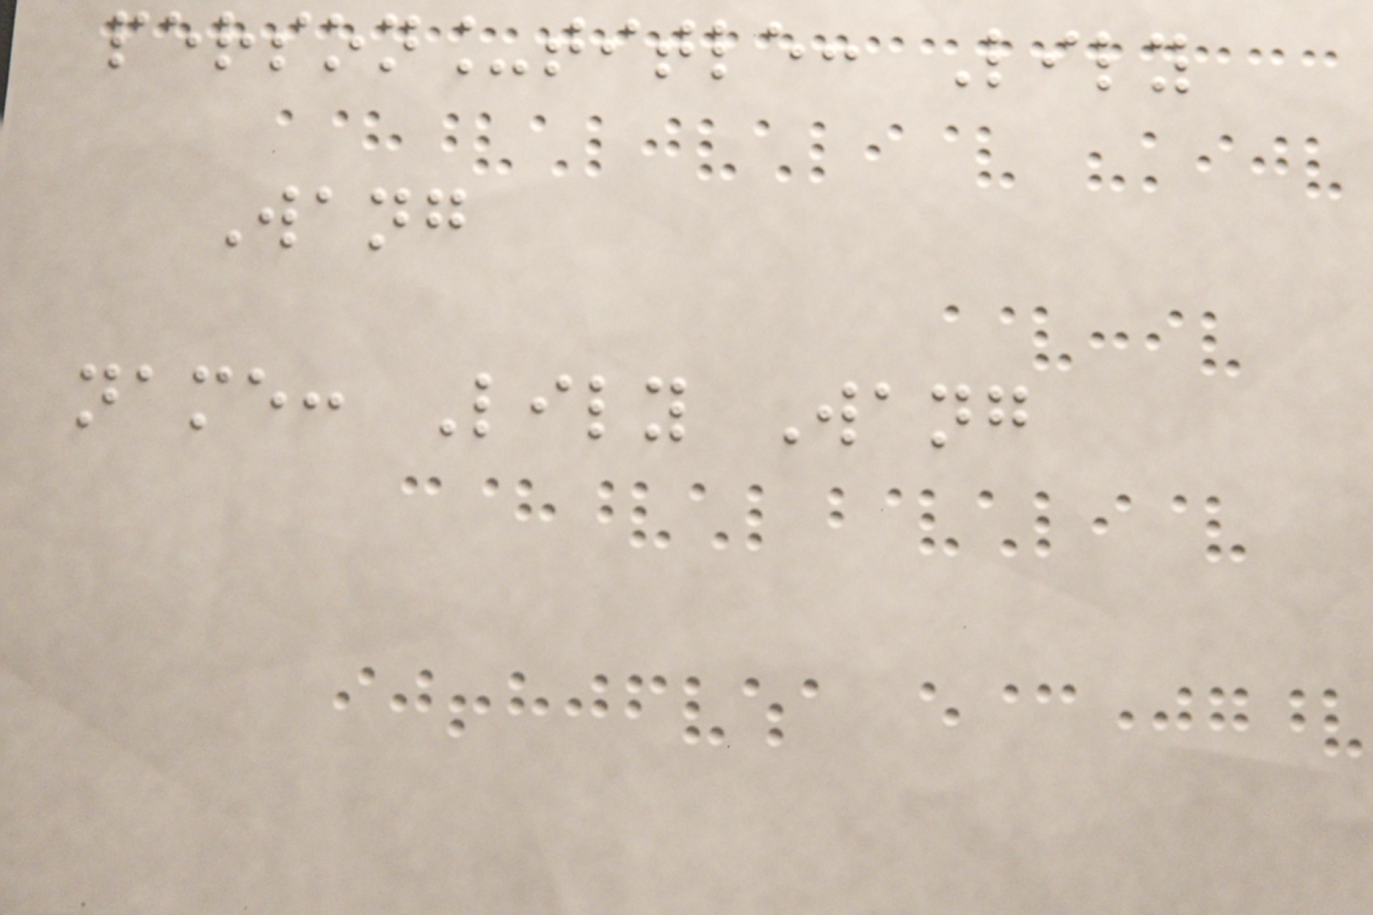person_title: Lily
Wang
name: Lily Wang
